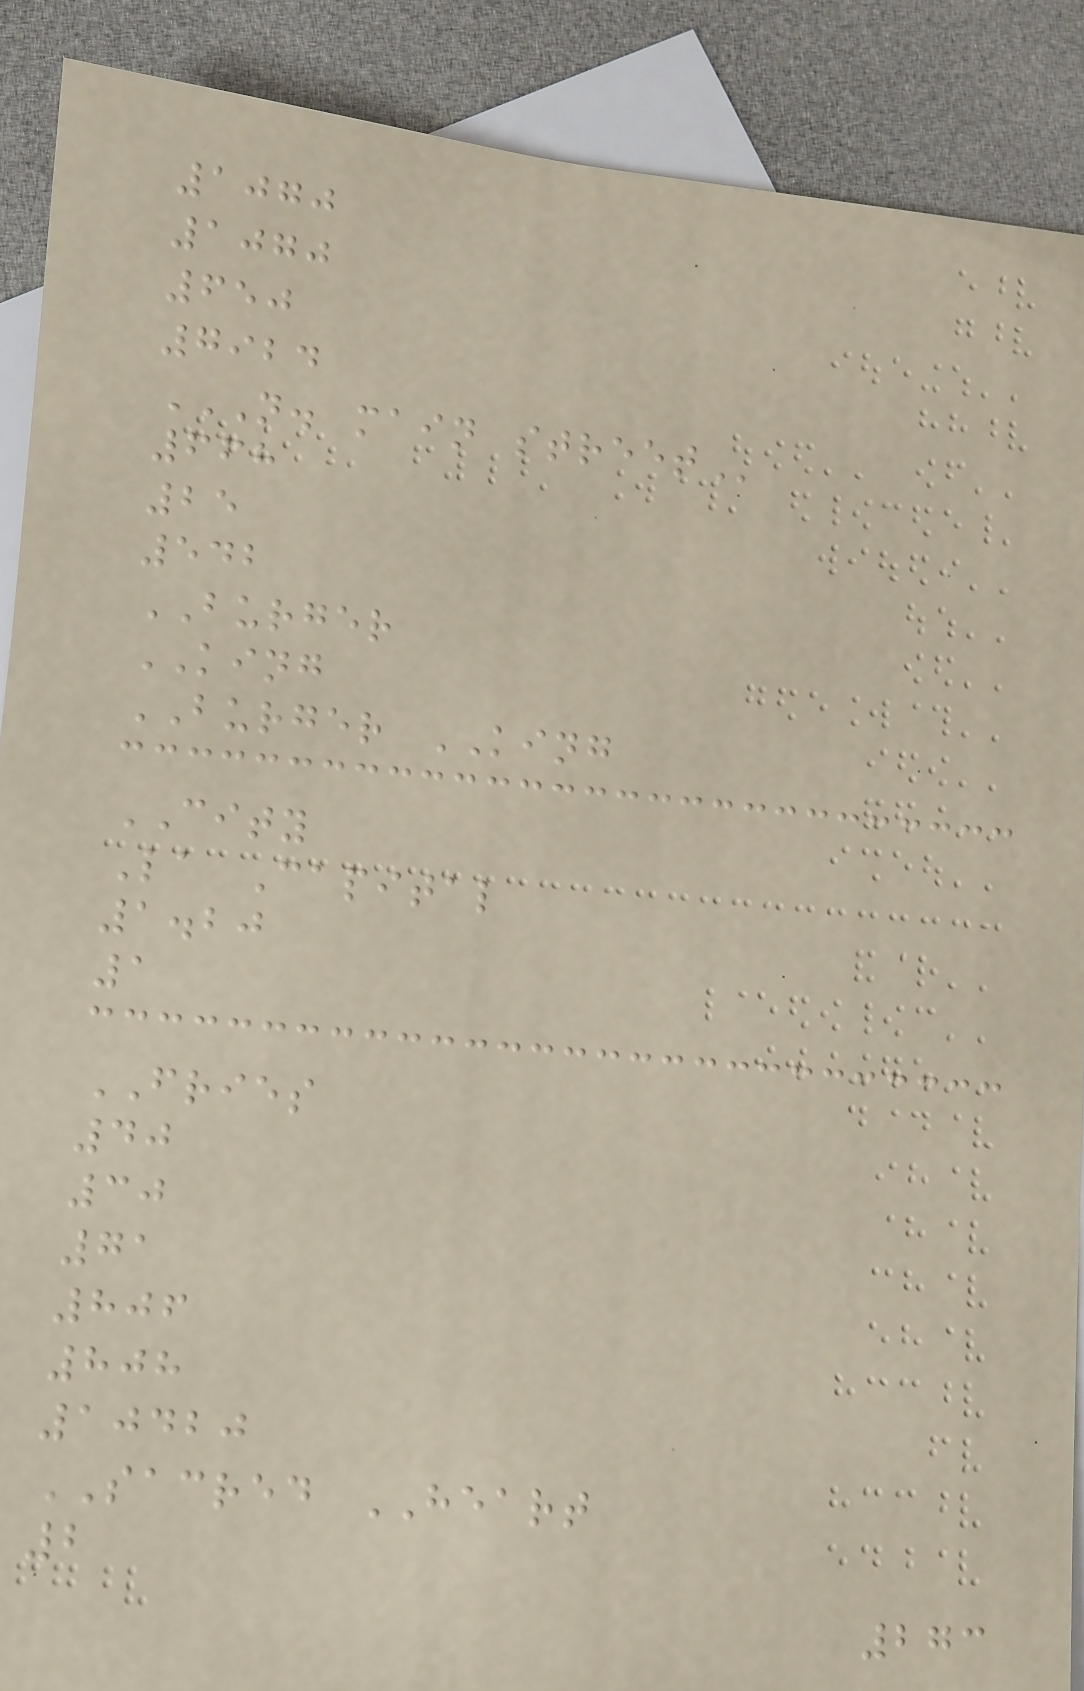1070
1070
650
7924
N. MAIN STREET
668
25
542
BURGER
KING
BURGER KING
CITY
La Capital
1.20
1
FRIES
40
30
71
806
808
10420
SACRED HEART
2
273
